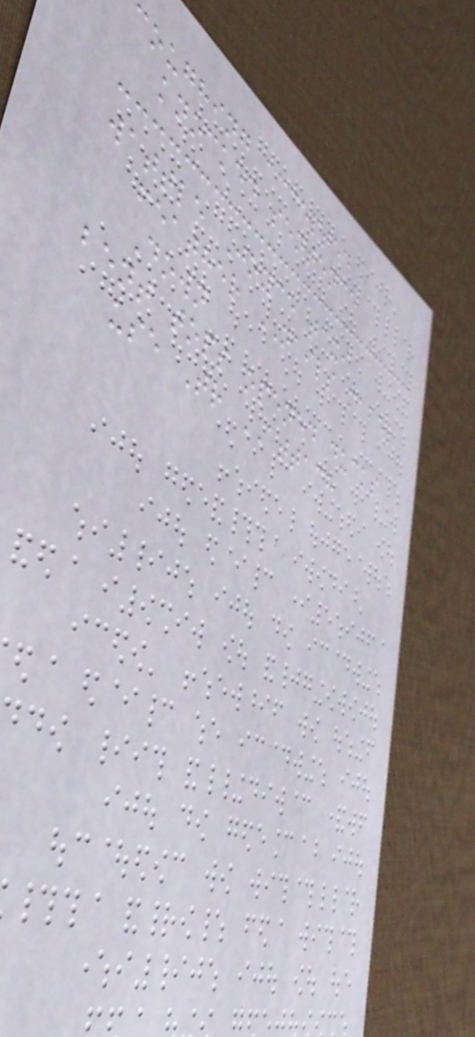coughing accepted
knocked sentence
wattle Joyce taxi
feather NAILS mabel
Down
bent tops opened ducks
use Tr ATTACH
